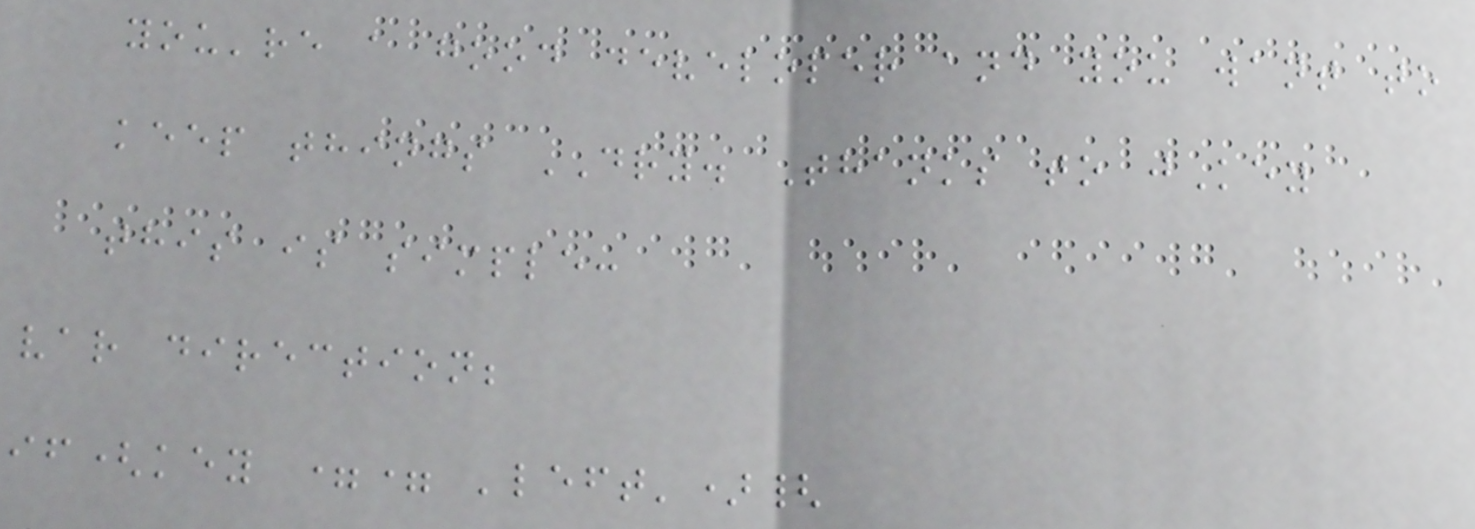you're a good developer and you want to
keep things DRY. Thanks to jKey
this is simple:
var direction;
if(key == 'left'){
